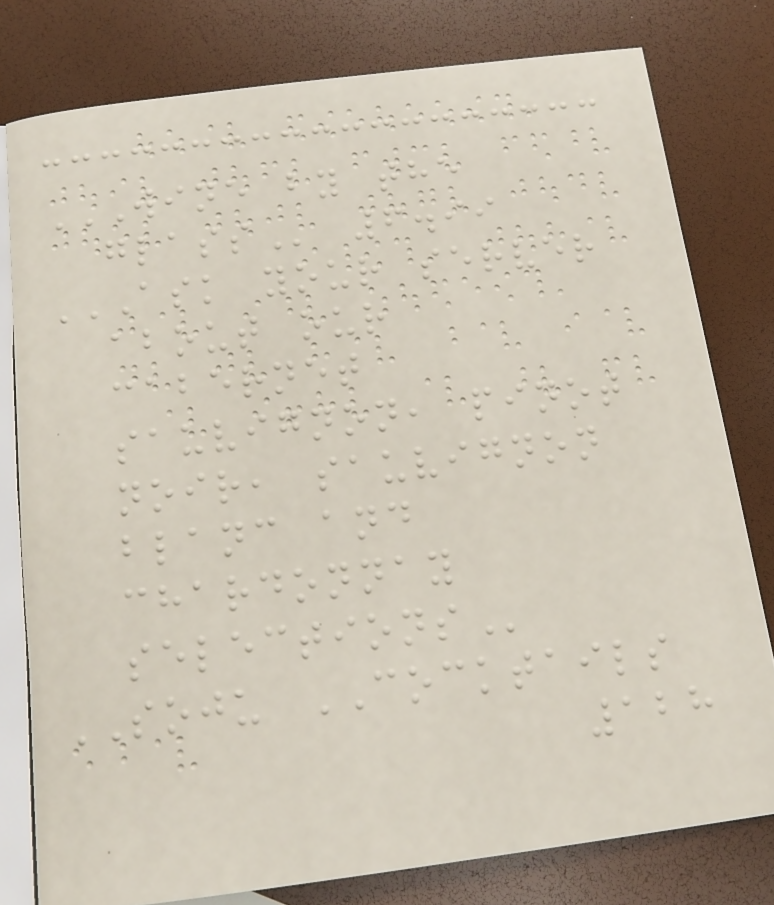WINE BY THE
GLASS 6.99
ASK YOUR SERVER
ABOUT OUR
CABERNET
SAUVIGNON, PINOT
NOIR, SAUVIGNON
BLANC AND
CHARDONNAY
SELECTIONS
SOJU COCKTAILS
128
